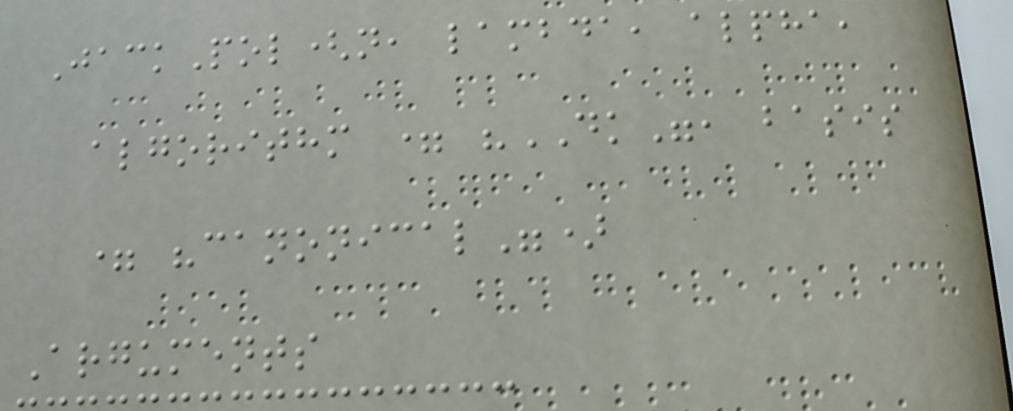JackPol(n, lambda, alpha,
algorithm = "DK", basis
= "canonical")
Arguments
